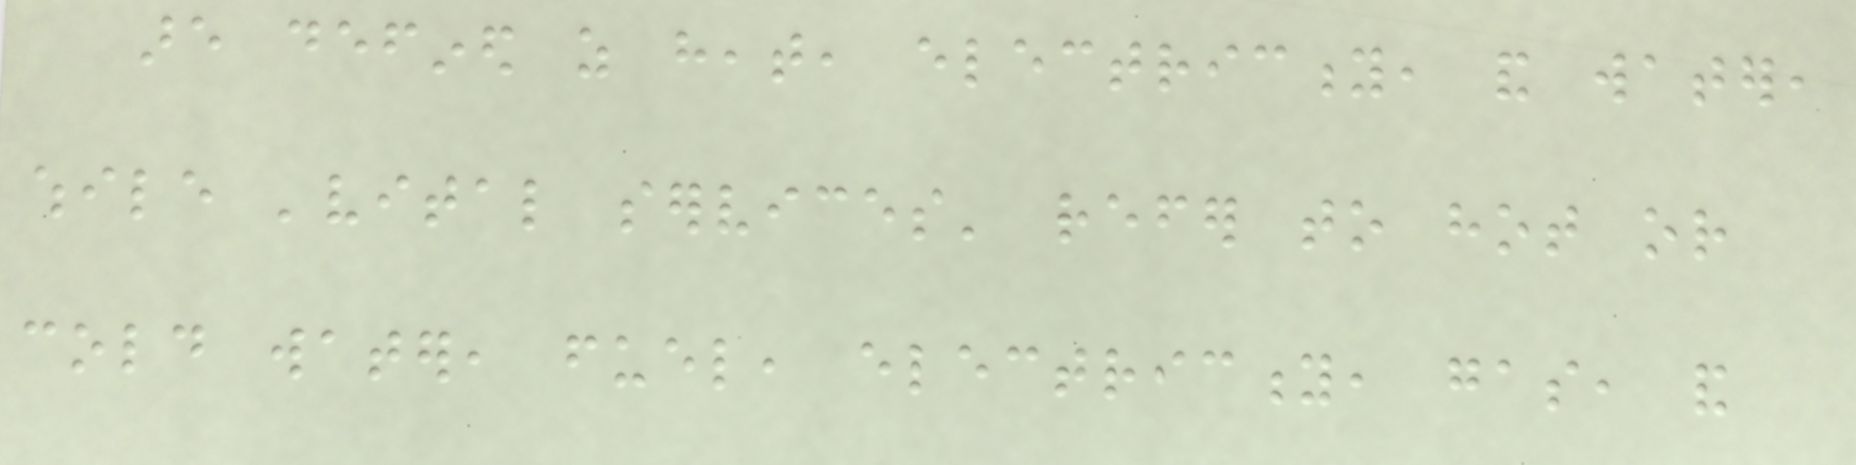are defined as heat, electricity, and water,
while 'vital services' refer to hot or
cold water, fuel, electricity, gas, and
